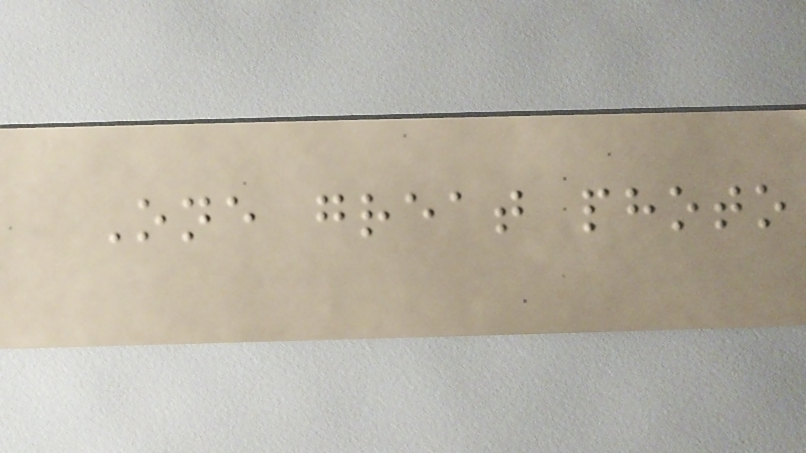One great photo
